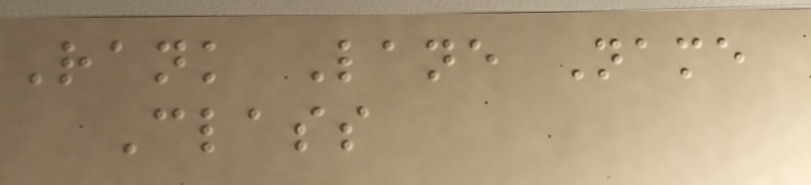Rank Lane Name
Class
